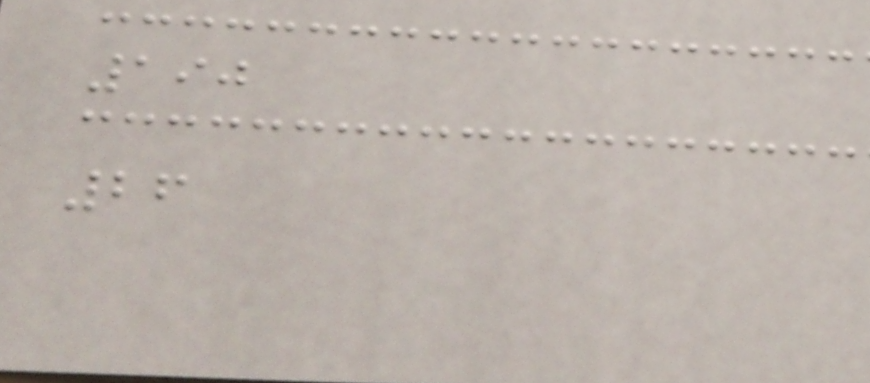190
26
